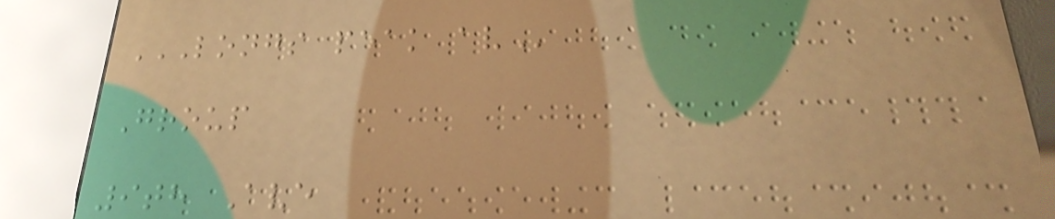LONGS PEAK AV
Group
9th Ave
